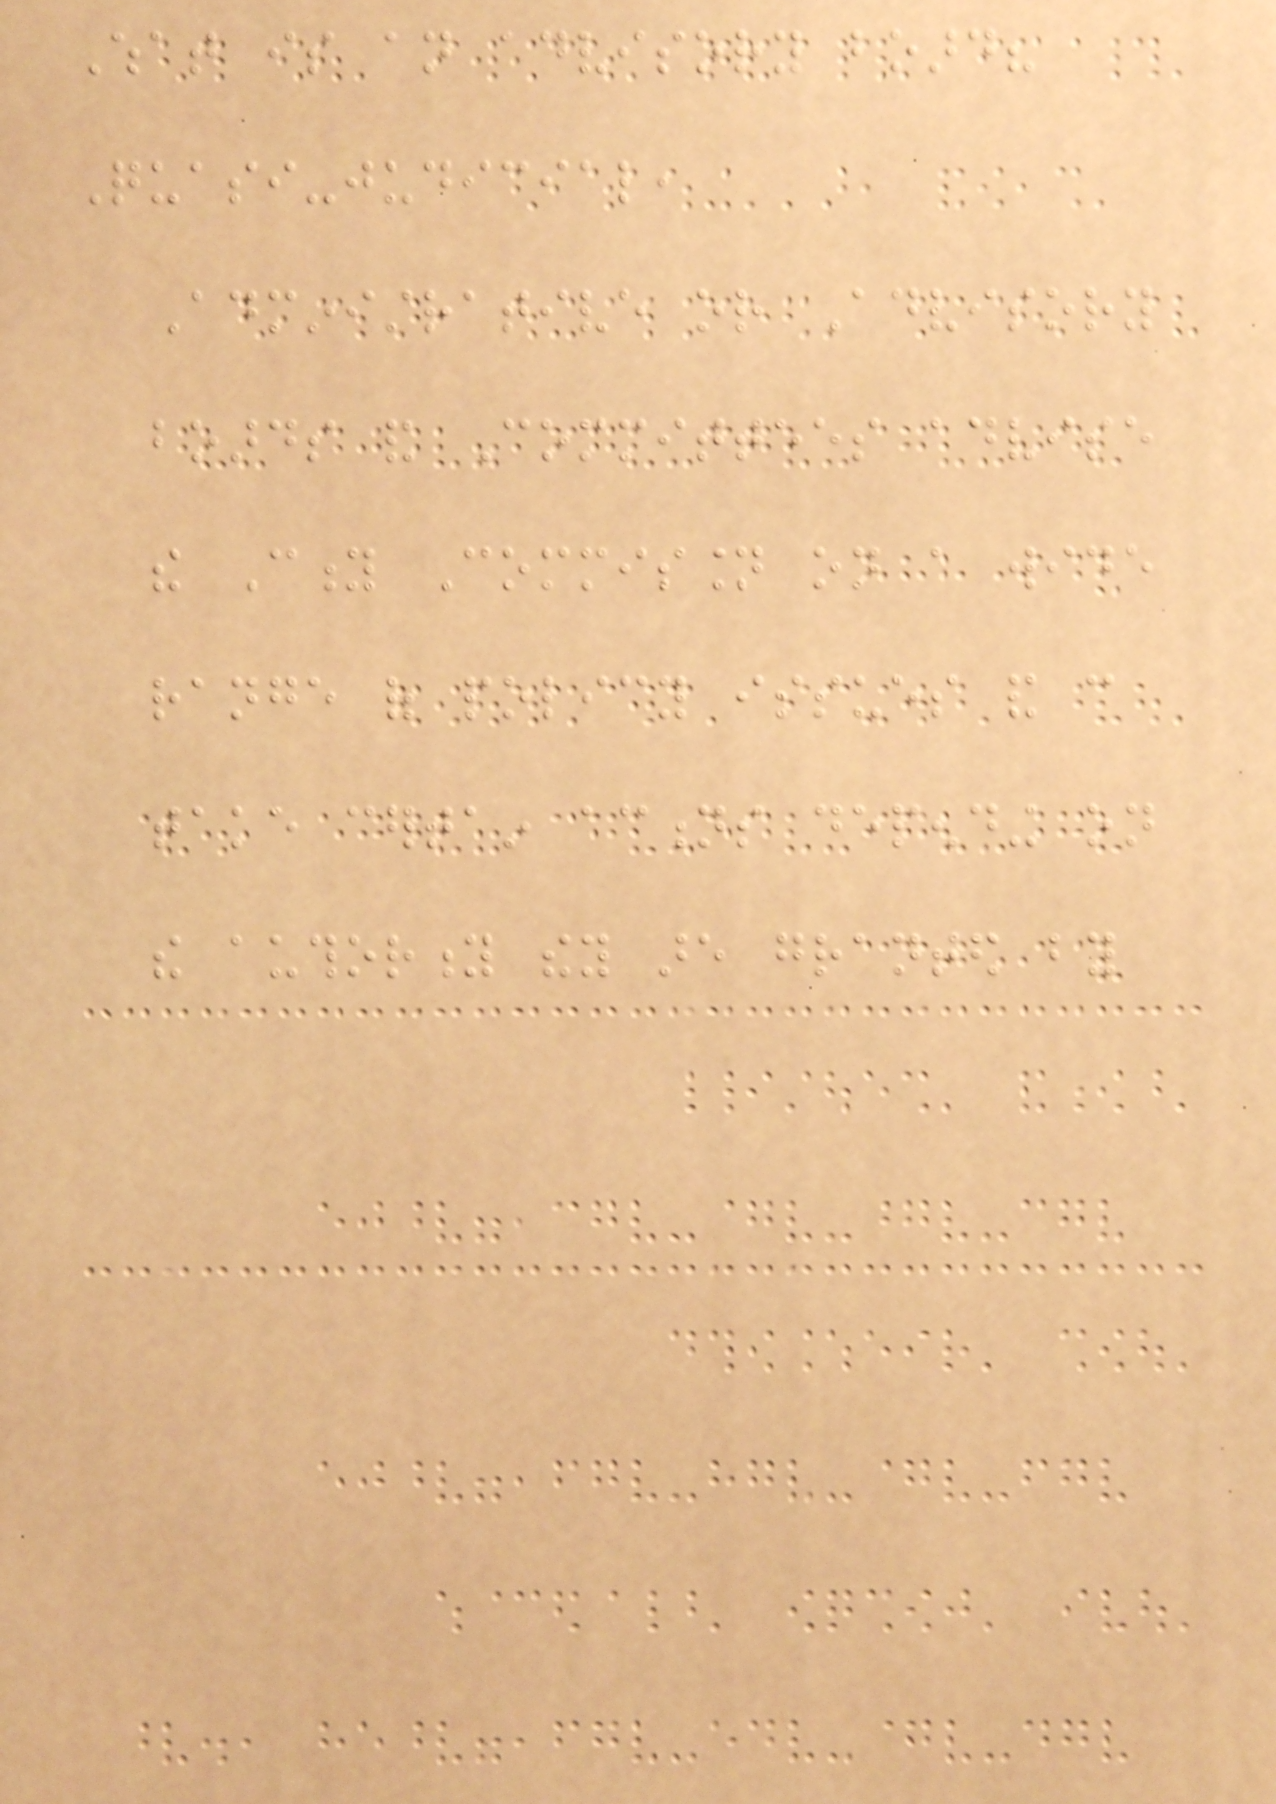What is an advisory board?
Quasi-judicial,
Administrative or Advisory
boards and Committees advise
the City Commission on a wide
range of policy issues and can
take certain actions depending on
the authority they are granted by
